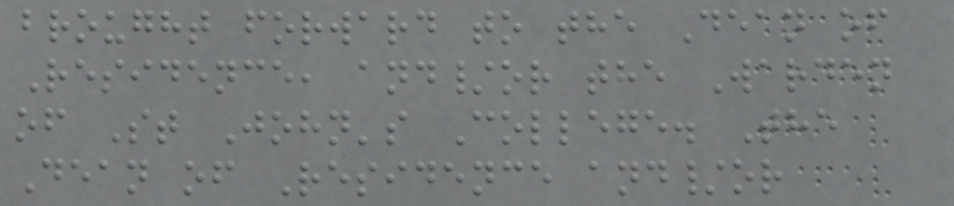brought forward to the Dean of
Residence, and/or the Warden
of St John's College. The
Dean of Residence and/or
